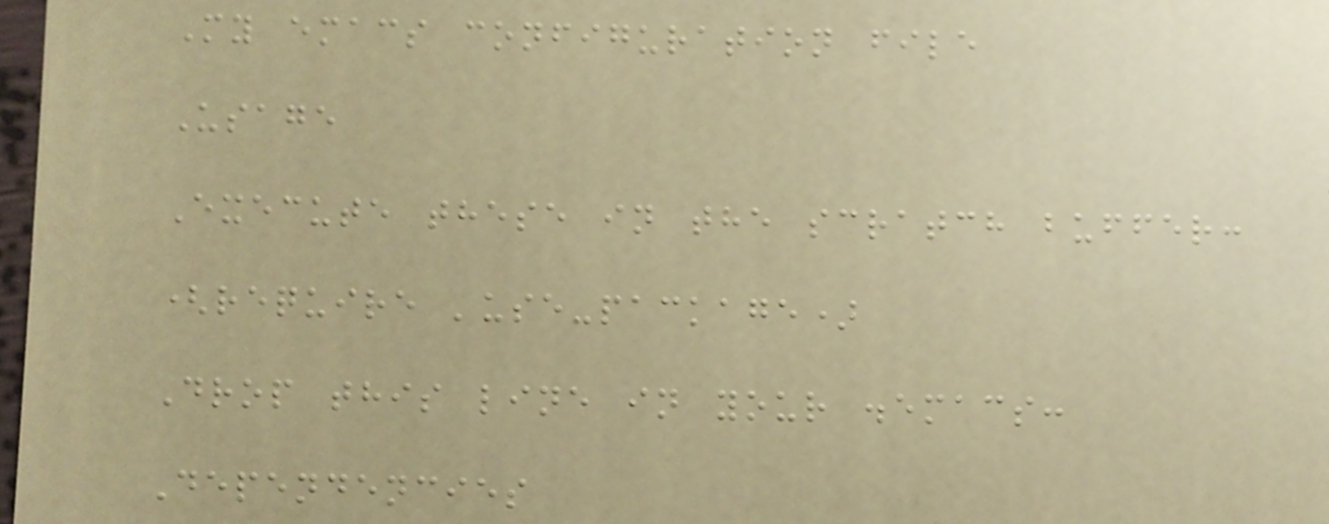My emacs configuration file
Usage
Execute these in the scratch buffer:
(require 'use-package)
Drop this line in your .emacs:
Dependencies
